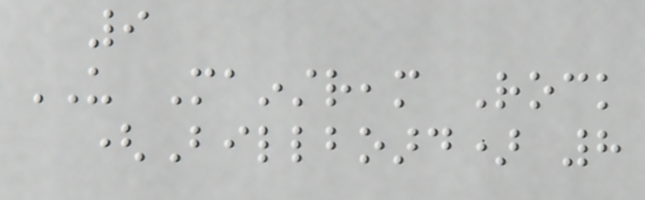9
US Mainstream Rock
(Billboard) 8
